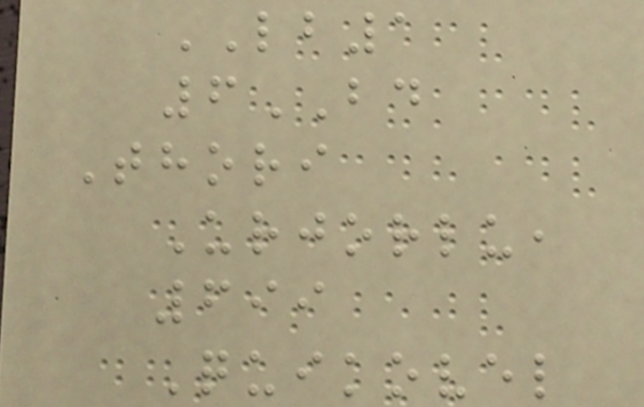LB1
6BD
Thori
Urjorlu,
699
Quikovel
